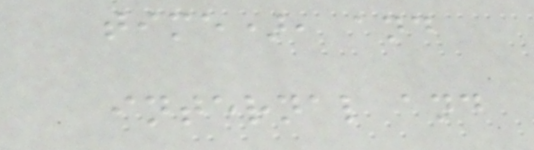time), and
internal and
